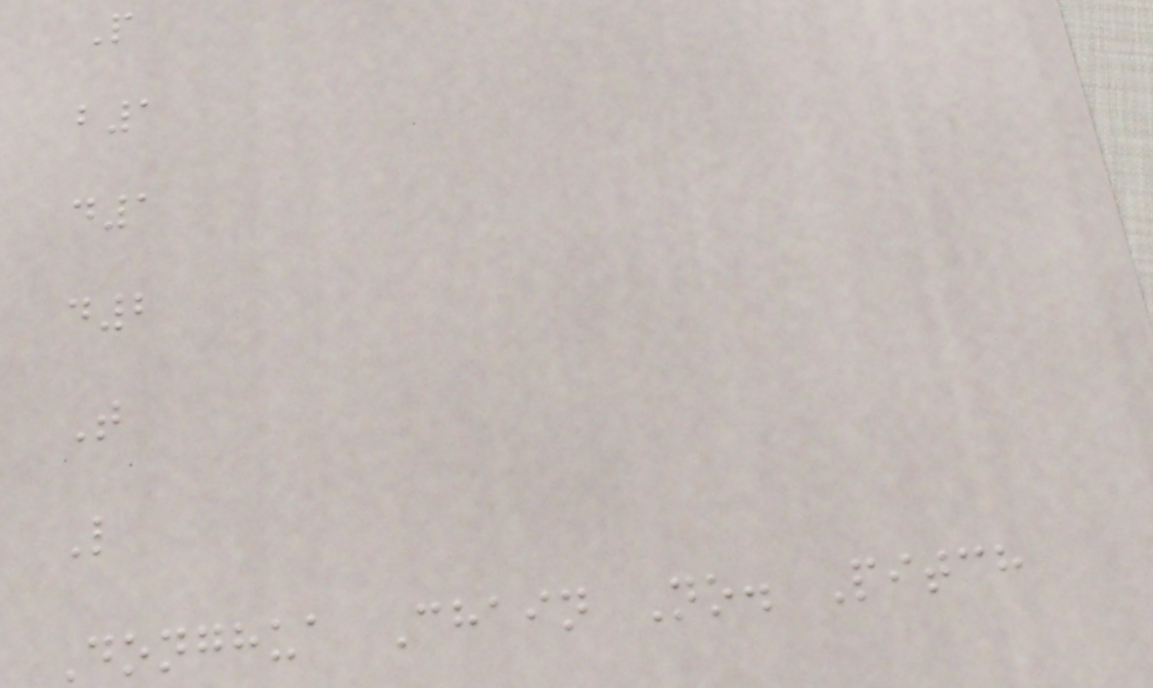P
b1
d1
d2
T
L
Donghua Chain No. Pitch
